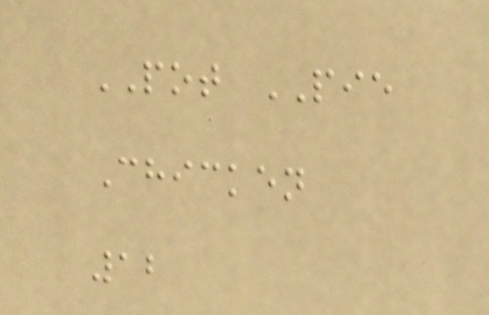POT PIE
Chicken
12
